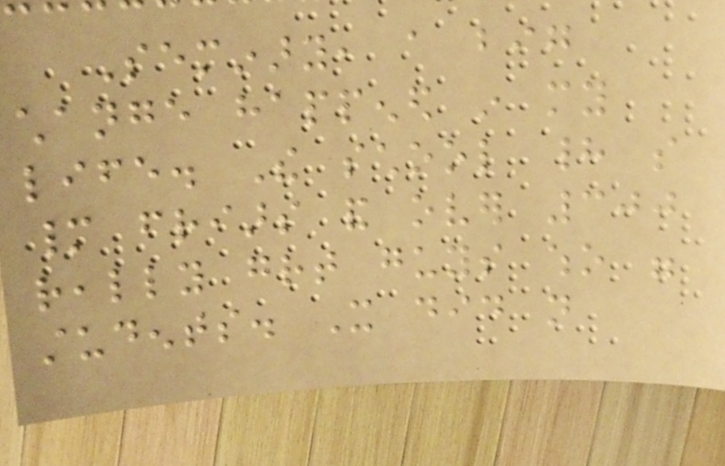Seminary, a big
change happened in my
life. The school had so
many friars and over 300
really great guys who were
students. It did not
